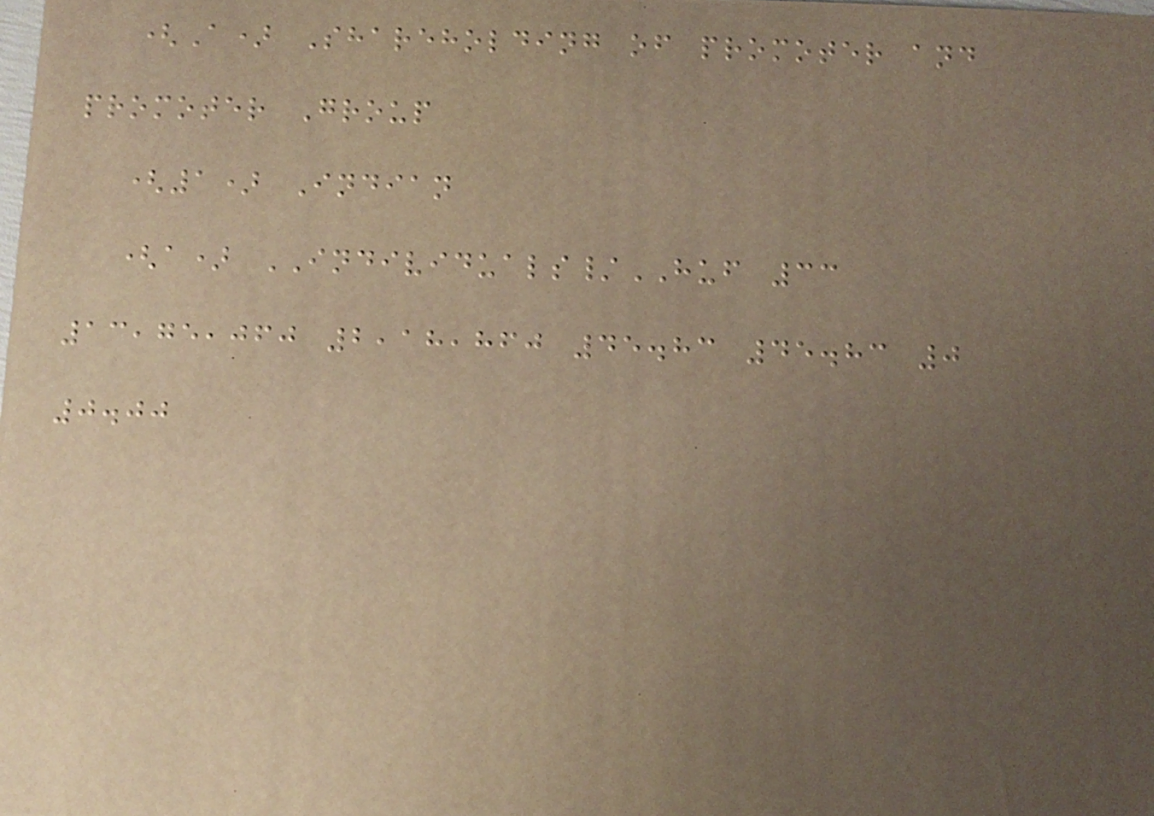(A) Shareholding of promoter and
promoter Group
(1) Indian
(a) INDIVIDUALS/HUF 33
13,75,060 2,18,860 45.83 45.83 0
0.00
